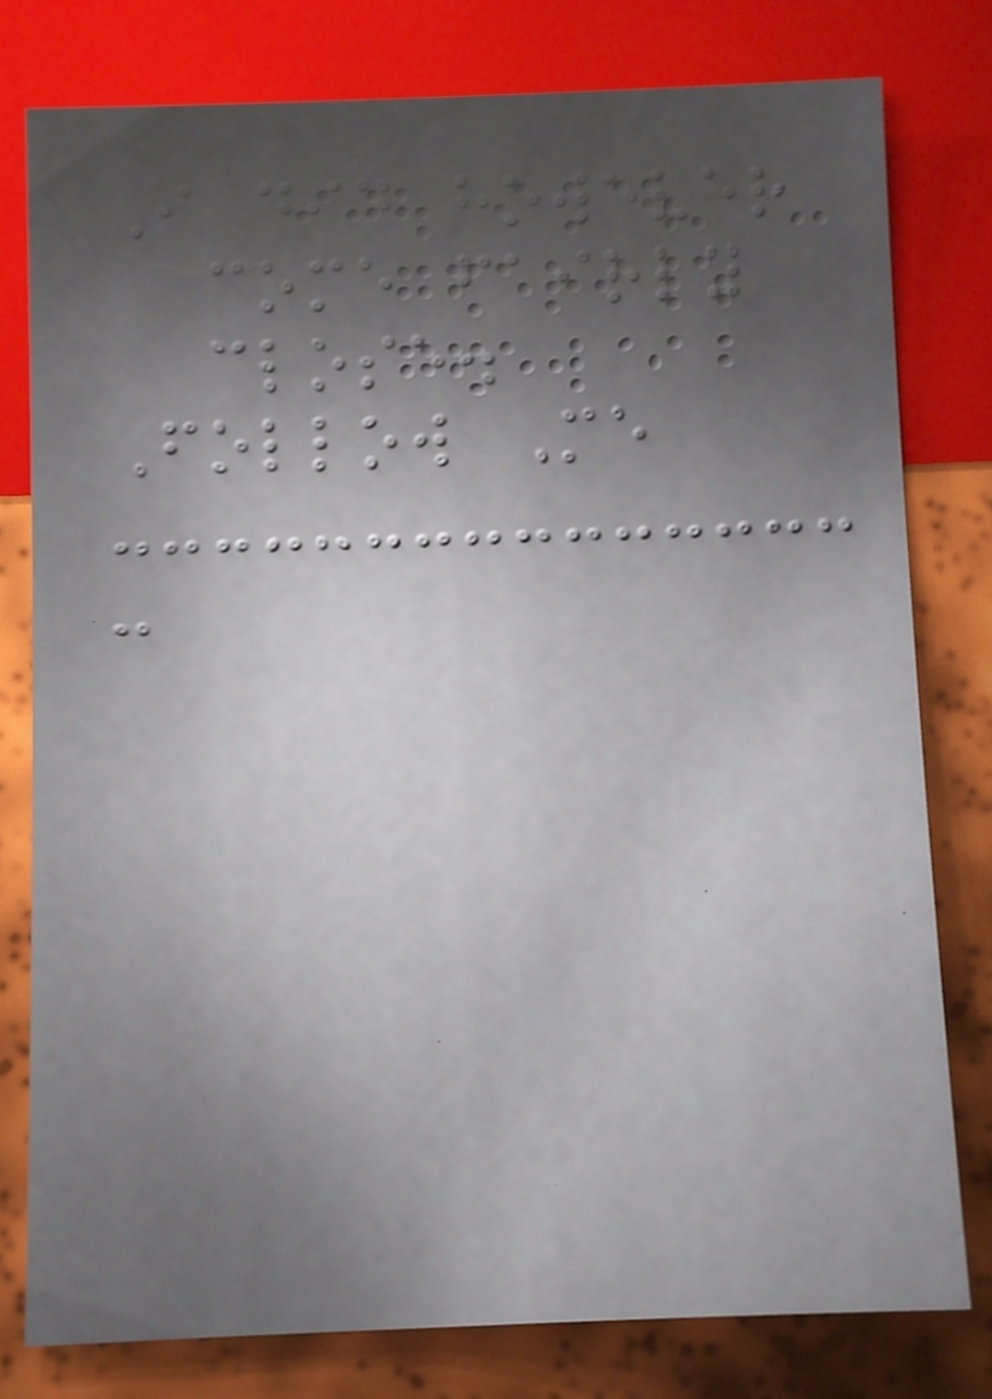I did however
come fairly
close.
Follow Me
-
